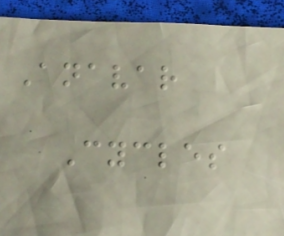Anavar
Cycles
